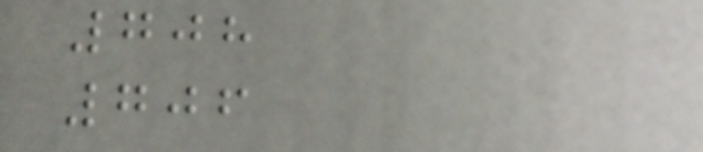708
706
